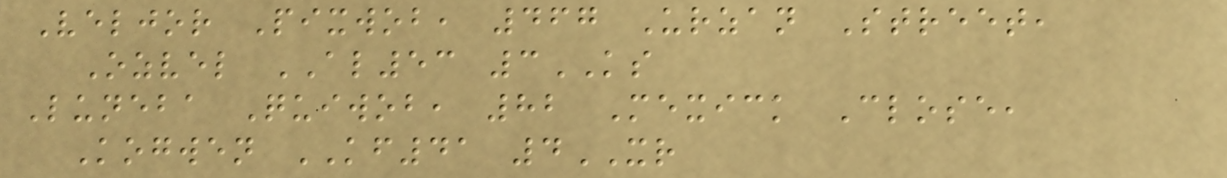Veljor Pixwob, 467 Urzan Street,
Ozvel AL53 3KS
Luneba Quiwob, 82 Mexick Close,
Kogwen KF41 4XR
